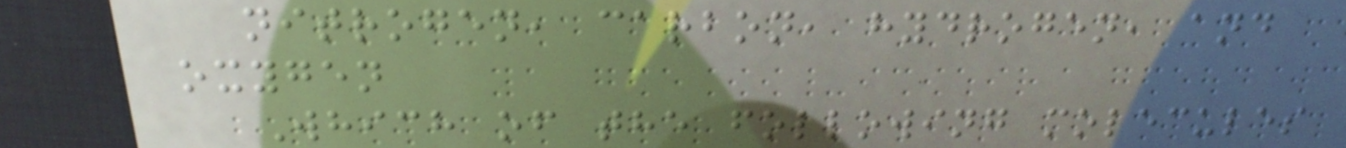nitrogen, carbon, hydrogen, and
oxygen
Which of the following molecules
